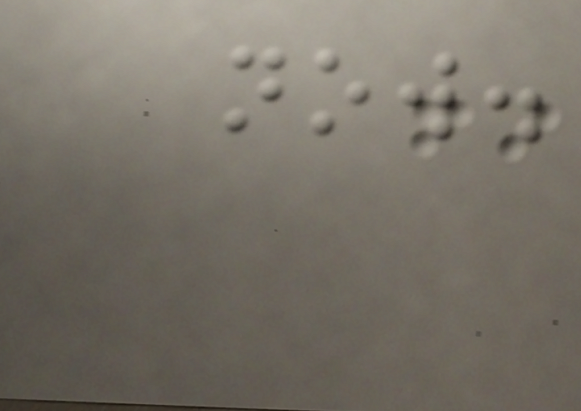now.
